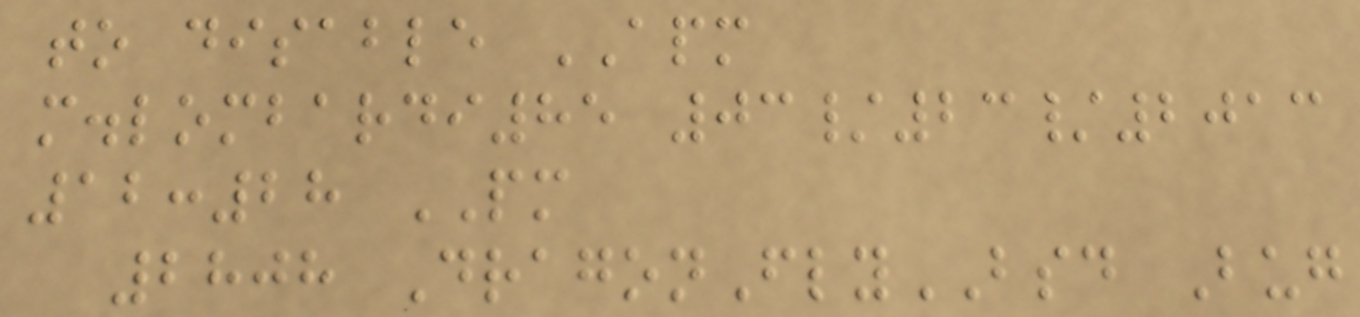to disable APM
m.lombardi85 03/23/2013
12:28 PM
2808 DragonFlyBSD Bug
